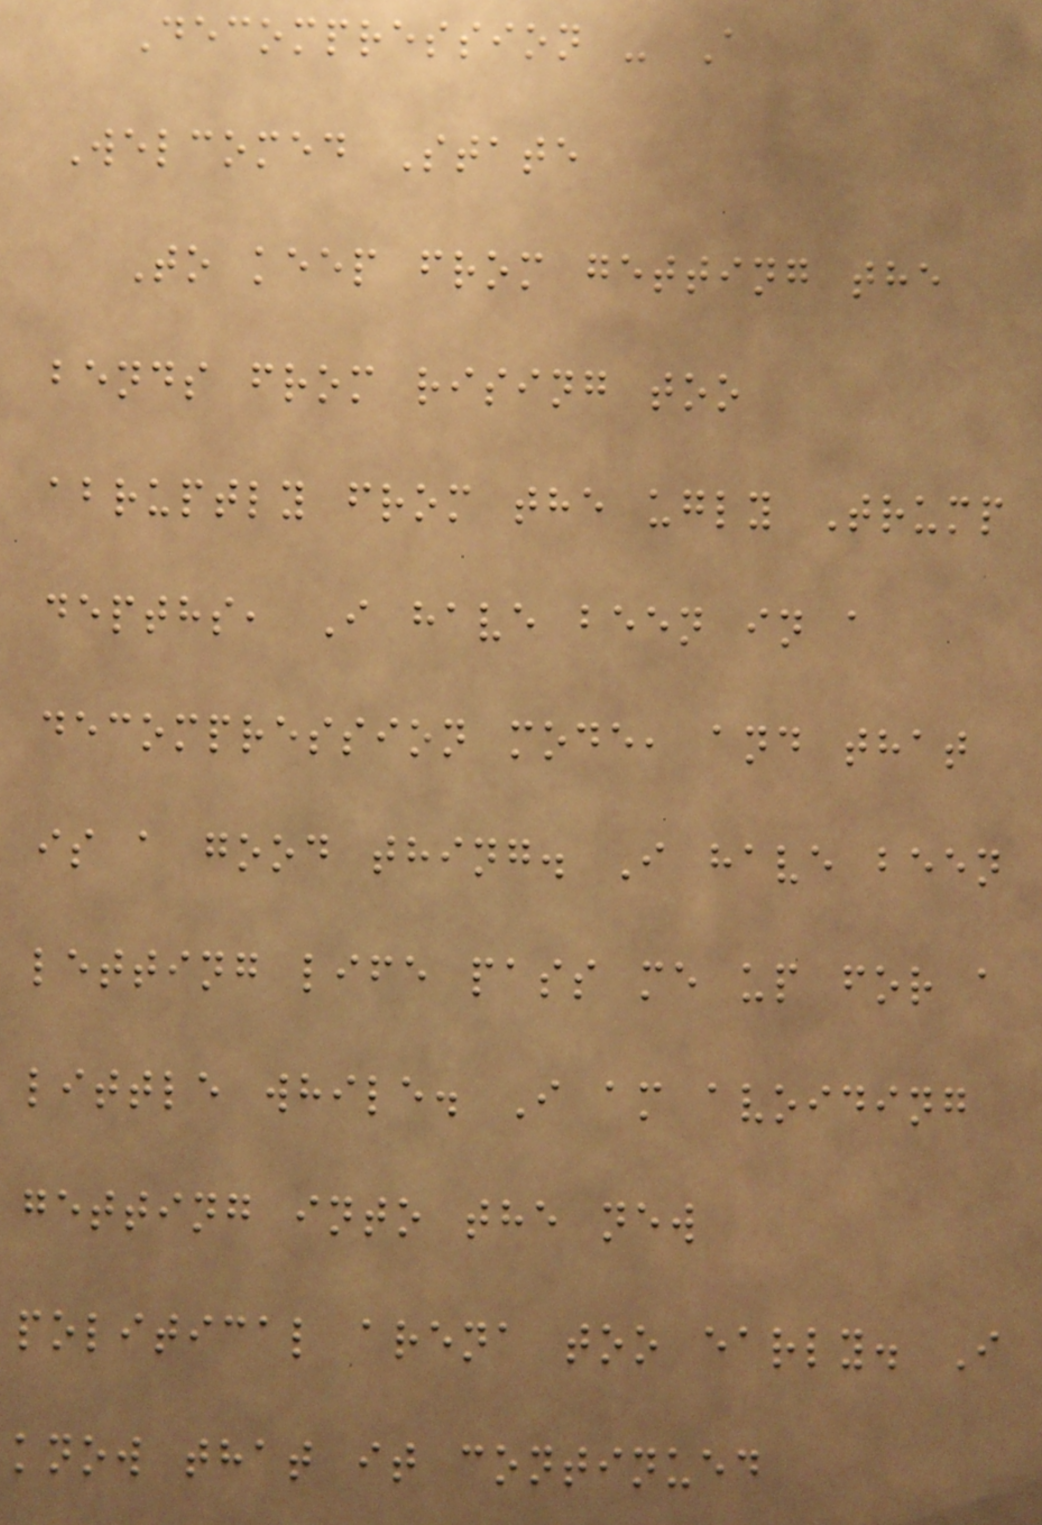Decompression - A
Welcomed State
To keep from getting the
bends from rising too
abruptly from the ugly Trump
depths, I have been in a
decompression mode, and that
is a good thing. I have been
letting life pass me up for a
little while. I am avoiding
getting into the new
political arena too early. I
know that it continued
